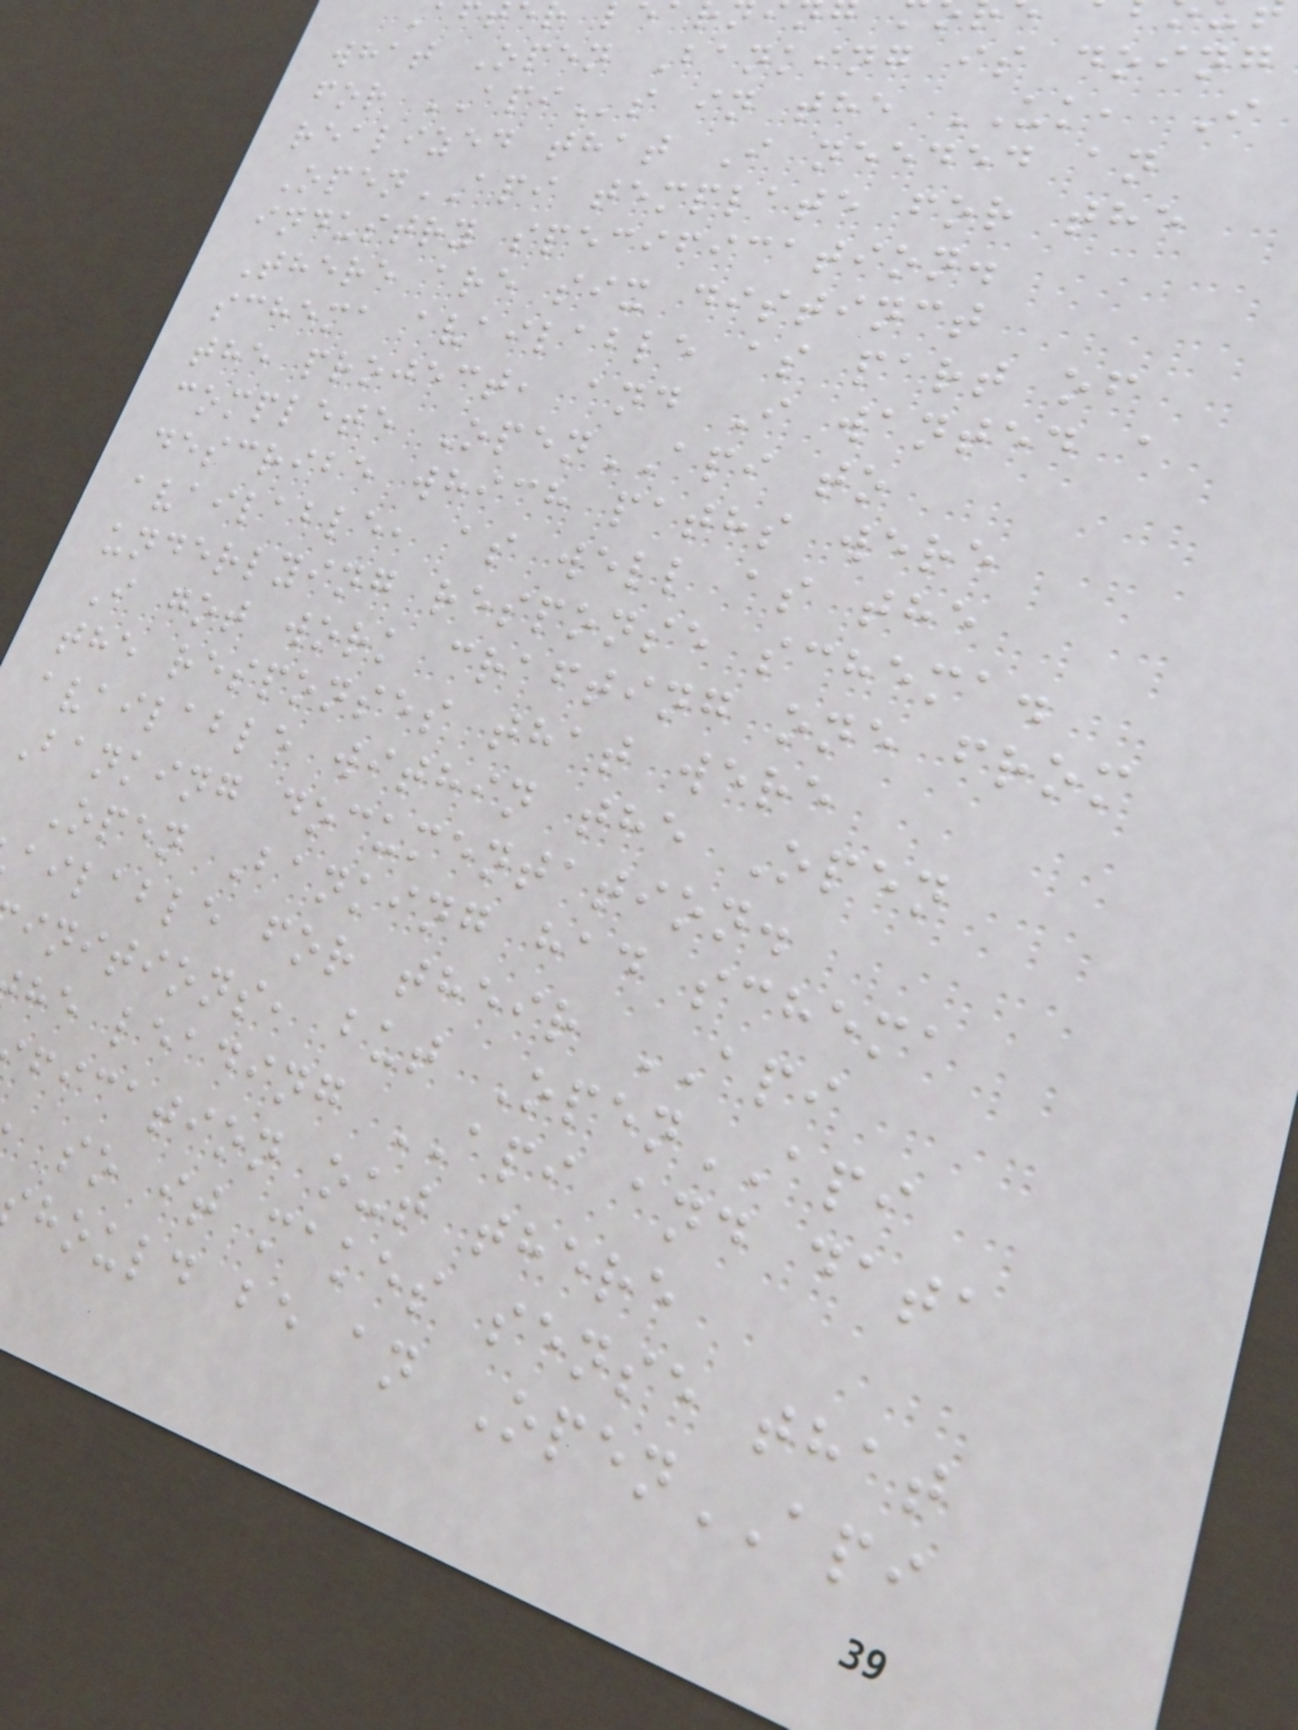what Open Banking is doing
for APIs in the UK, I
realized that I needed an
OpenAPI template for the
industry specification.
There are six distinct
schema available as part of
the project, and I wanted a
complete OpenAPI to
describe which paths were
available, as well as the
underlying response schema.
I got work crafting one from
the responses that were
available within the Open
Banking documentation.
Open Banking had schema
ailable for their API
initions, but OpenAPI
he leading API and data
fication out there
so it makes sense that
hould be an OpenAPI
